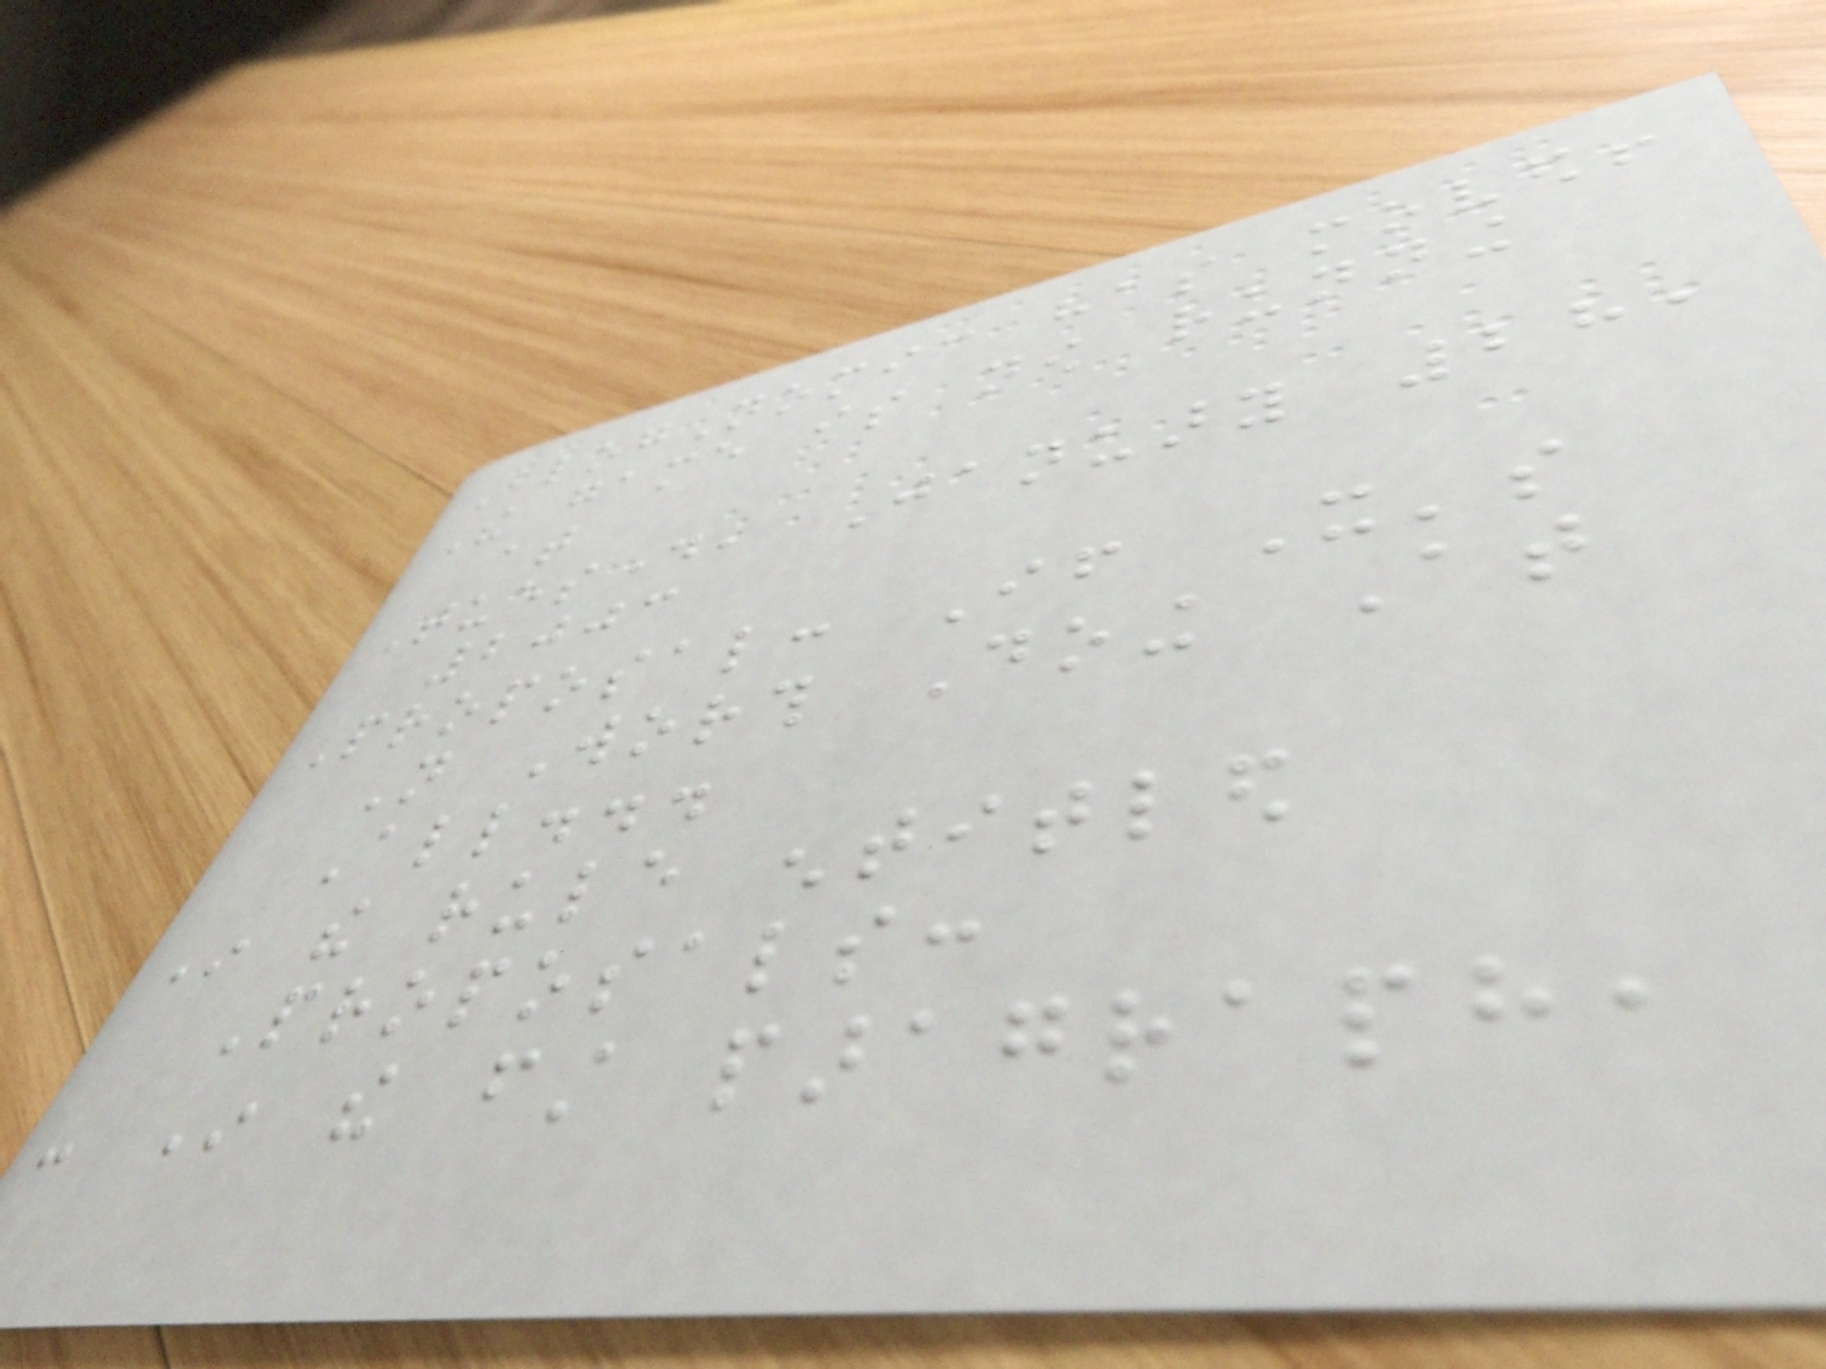BlogNomic has moved!
The game is now running
at
Tuesday, January 28,
2003
Proposal: If It's
Not Worth Doing At
All...
In the rule entitled
Proposals:
- In the first paragraph,
